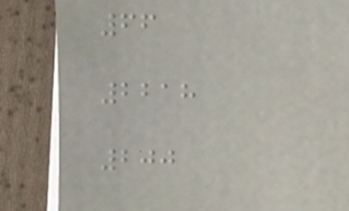66
2218
200
